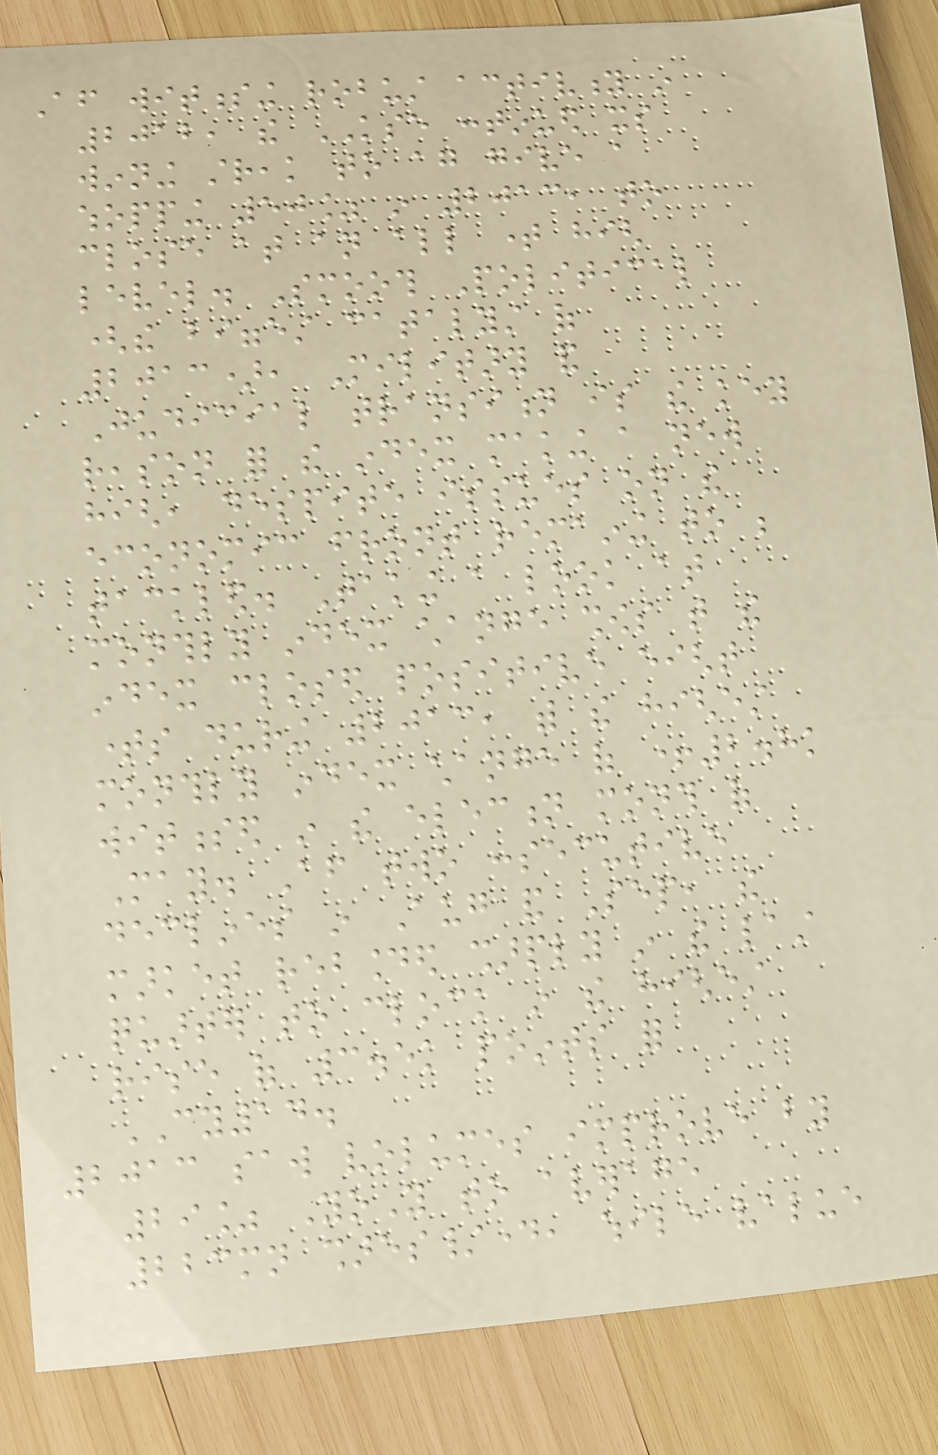After witnessing robust activity in
2012, the KSE continued its
winning streak to again give a
whopping 50% in 2013, to
close at an all time high
level. Smooth Political
(the biggest catalyst of
2013), Military and
Judicial transition is the key
reason for the index making a new
high, despite issues on the
economic front remaining to be
tackled. Taking a look at
monthly index change shows that the
index closed positive eight
times during 2013, with the highest
monthly index change of +2.8k
witnessed in the election month of
May. After two consecutive
declines in Aug and Sep, the
market rebounded sharply in the last
quarter to clock in the highest
rise of 3.5k points for
CY14.
2013 saw volumes improve by
29% YoY to average
223mn shares/day, while value
